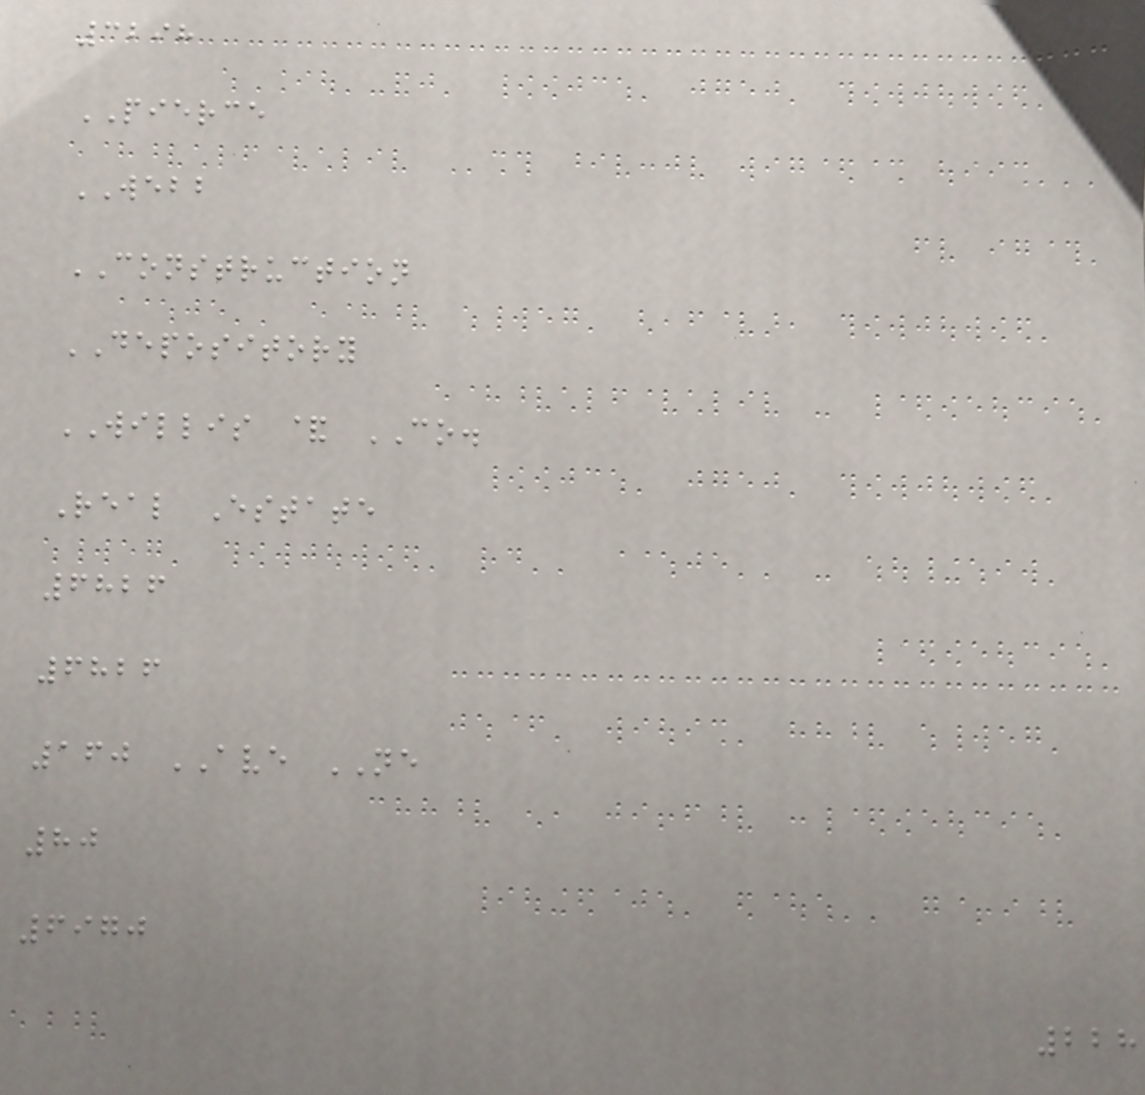3298
PIERCE
WEBB
CONSTRUCTION
DEPOSITORY
WILLIS & CO.
Real Estate
6826
6826
160 AVE NE
80
6970
228
